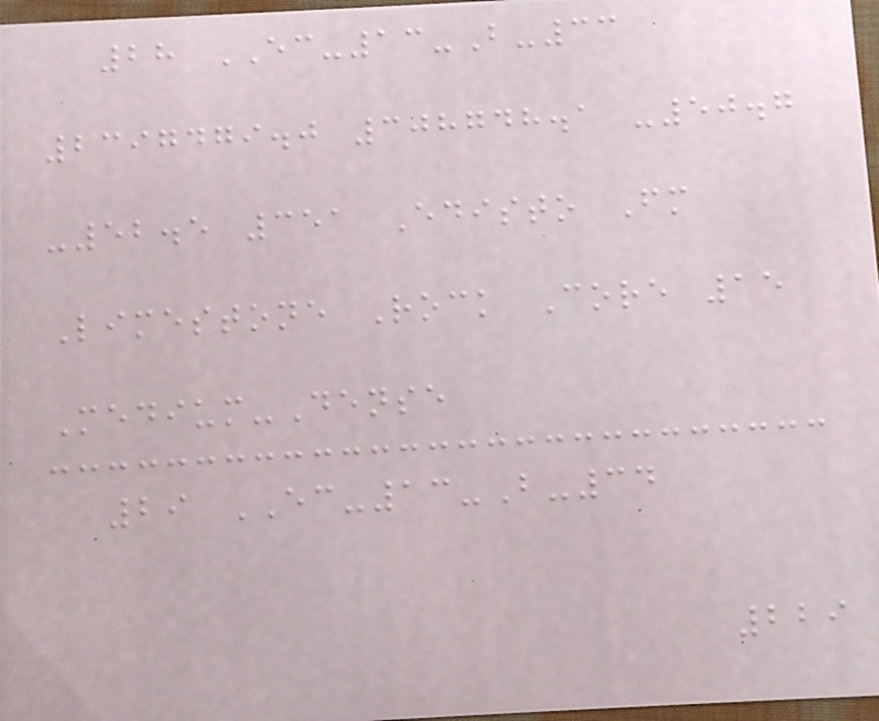28 EC-13-B-33
2397479.0 308748.1 -50.7
-52.5 351 Edisto Fm
Limestone Rock Core 15
Medium-Dense
29 EC-13-B-34
229
